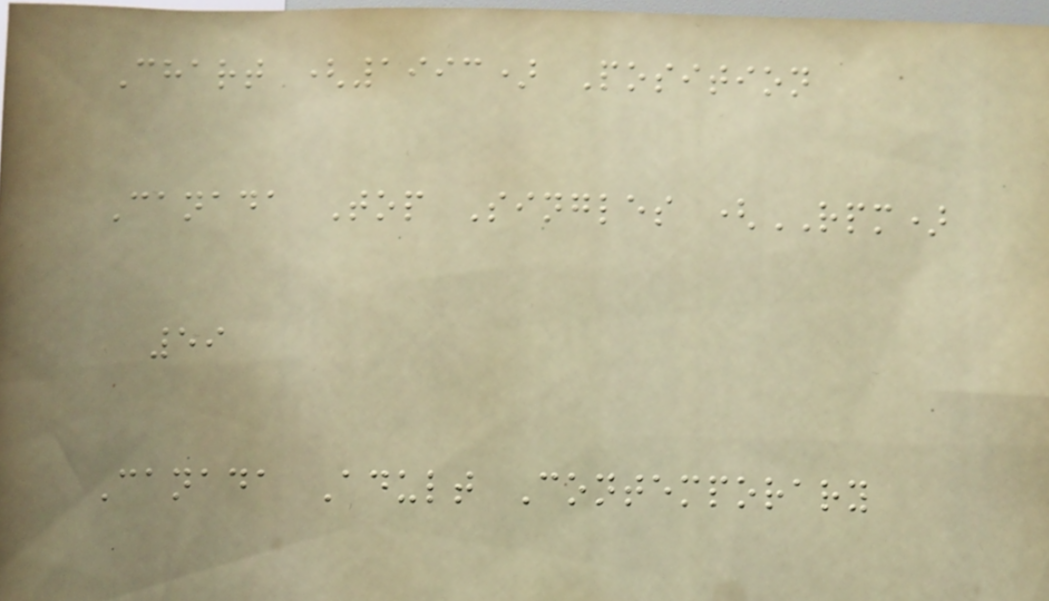Chart (1993) Position
Canada Top Singles (RPM)
59
Canada Adult Contemporary
